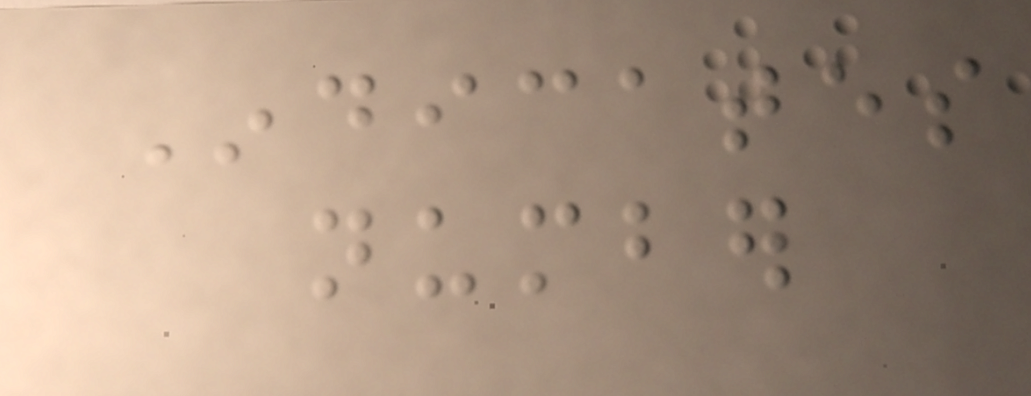Indicates
number
